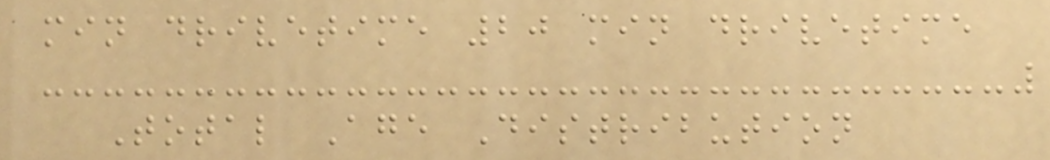min drivetime 20 min drivetime
Total Age Distribution
